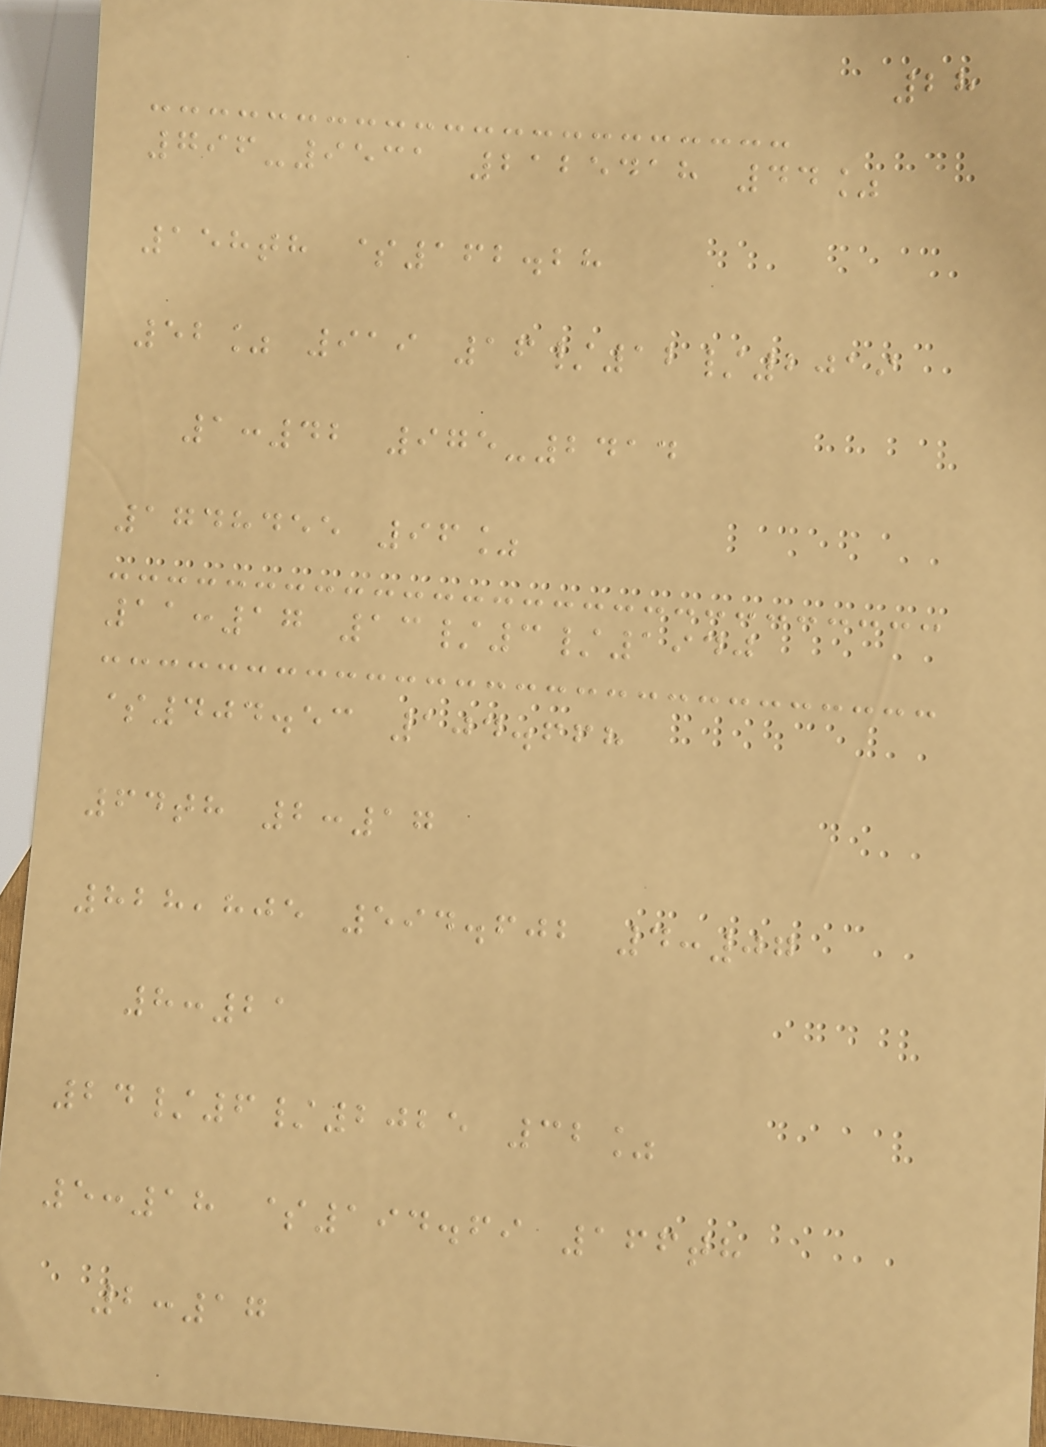28
796-9531 2125418 44%
158th $162.28
52% 919 16/12/2019
1:42 975-2414
1748455 96%
11:17 13/3/1940
$404.53 104.668
64th 2:17
828,805 594.602 4:07
8:21
24/6/2025 32%
5:18 $194.69 166th
2:17
